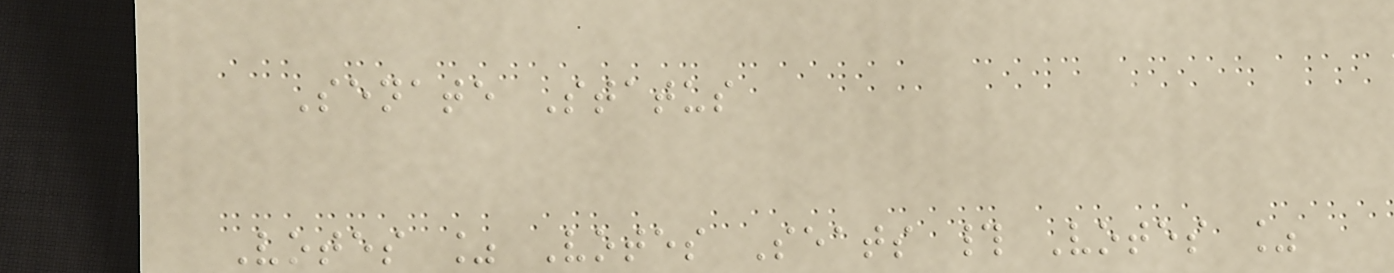Senate Status
Votes % Votes Seats # Votes %
